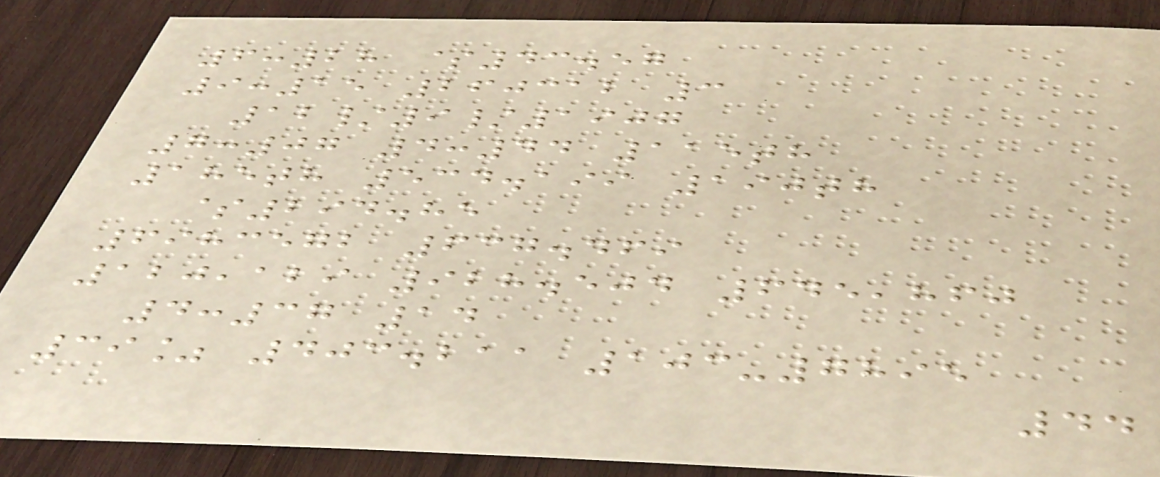6:28 $43.57
9:15 260312 3
12/9/1907
7:07 4:44 115th
185th 534.199 190th
$294.85
6983572 637.469
120,129 928.504 645,860
4:37 14
39% 403.211 103-7895
44
